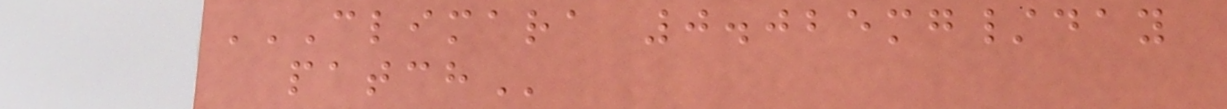CLIMARA 0.025MG/DAY
PATCH
